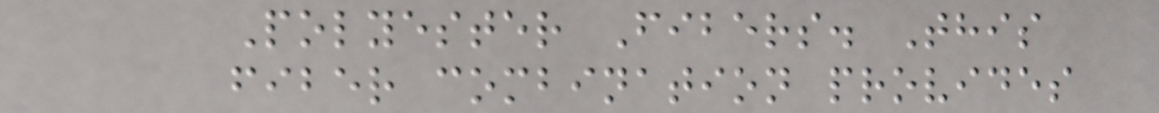Polyester Fibers. This
fiber combination provides
